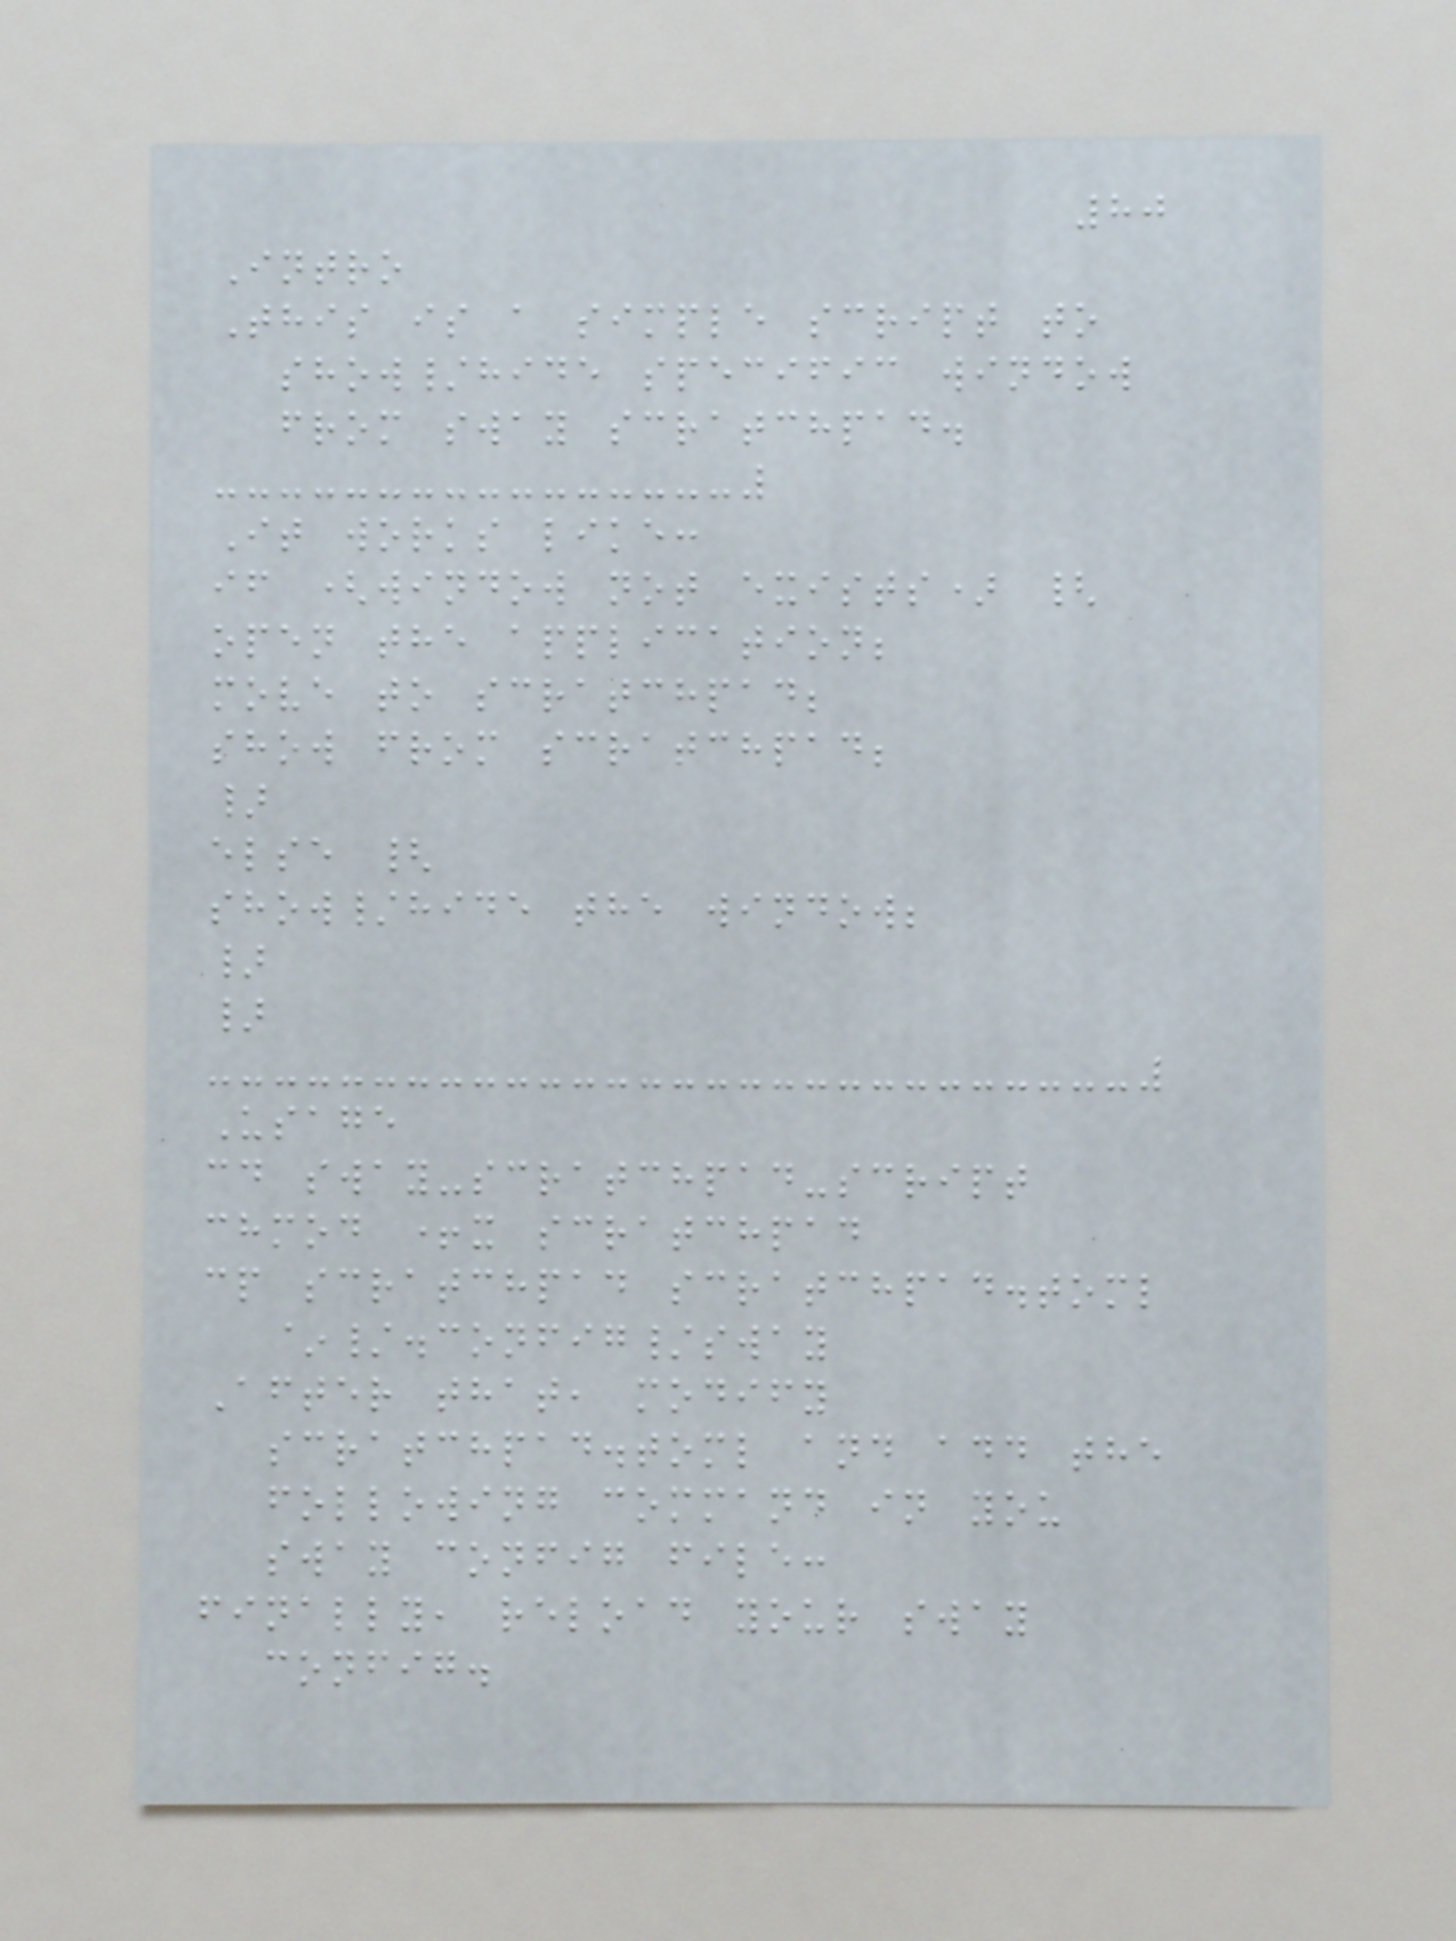80
Intro
This is a simple script to
show/hide specific window
from sway scratchpad.
It works like:
if (window not exists) {
open the application;
move to scratchpad;
show from scratchpad;
}
else {
show/hide the window;
}
}
Usage
cd sway-scratchpad-script
chmod +x scratchpad
cp scratchpad scratchpad.toml
~/.config/sway
After that, modify
scratchpad.toml and add the
following command in you
sway config file:
finally, reload your sway
config.
